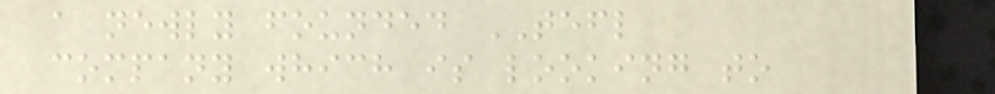a newly founded TEFL
company which is looking to
